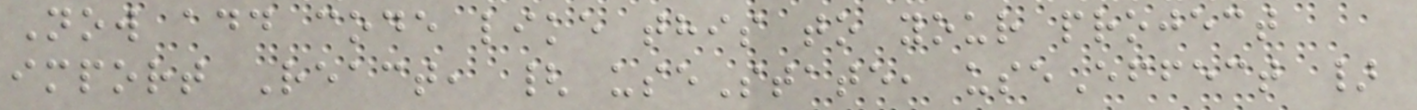Now add code like this to your project
import React, { useState, useEffect }
